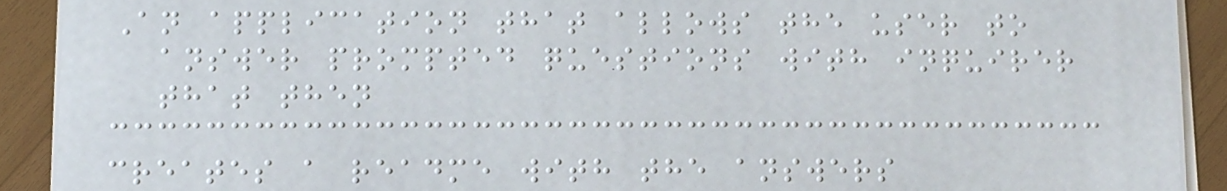An application that allows the user to
answer prompted questions with inquirer
that then
creates a readme with the answers
